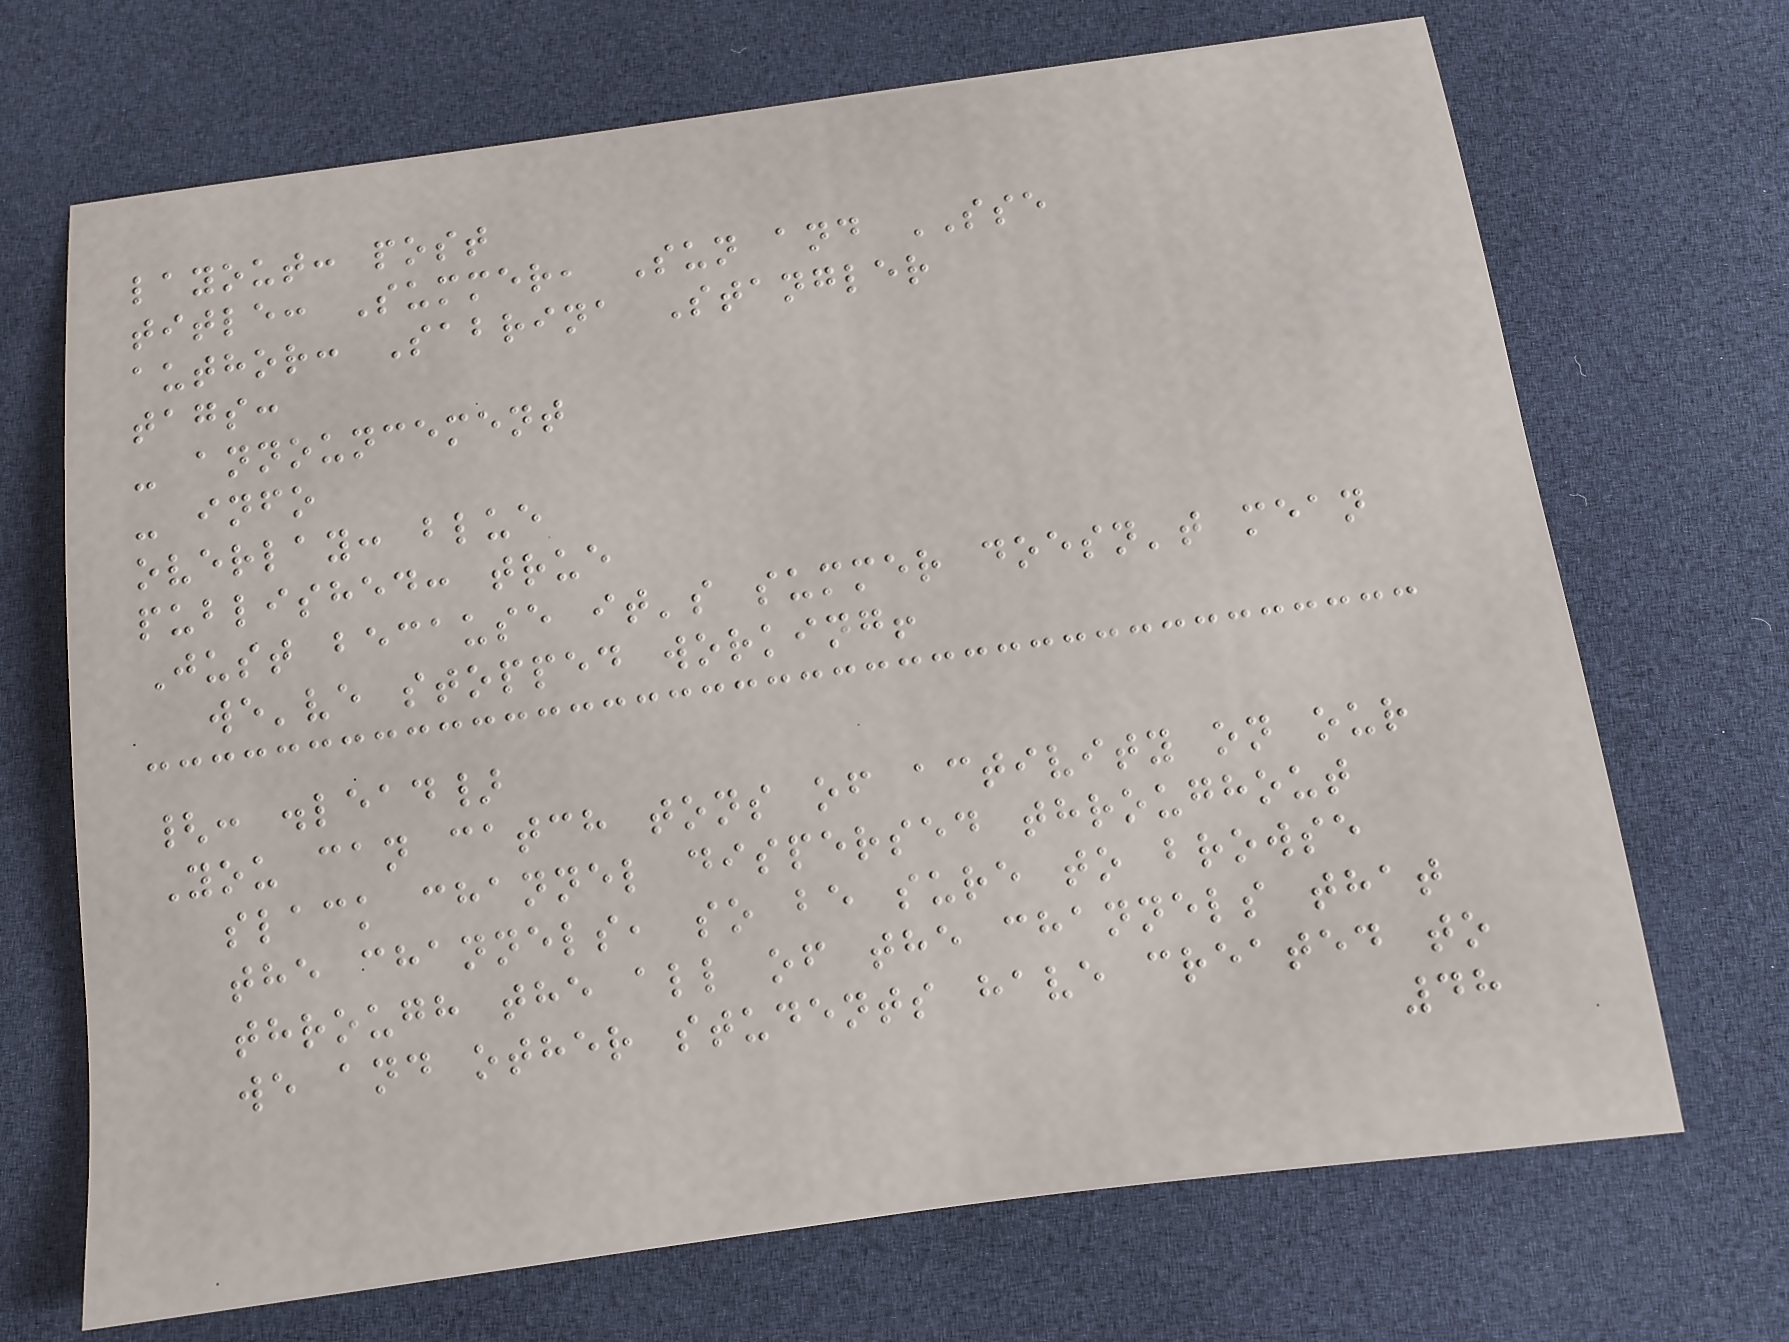layout: post
title: Summer, Sun and SSE
author: Sabrina Stangler
tags:
- announcement
- info
overlay: blue
published: true
Just because it's summer doesn't mean
we've stopped working!
{: .lead}
You can catch tons of activity on our
slack channel dispersed throughout
the channels, so be sure to browse
through the all of the channels that
we and other students have created to
48
